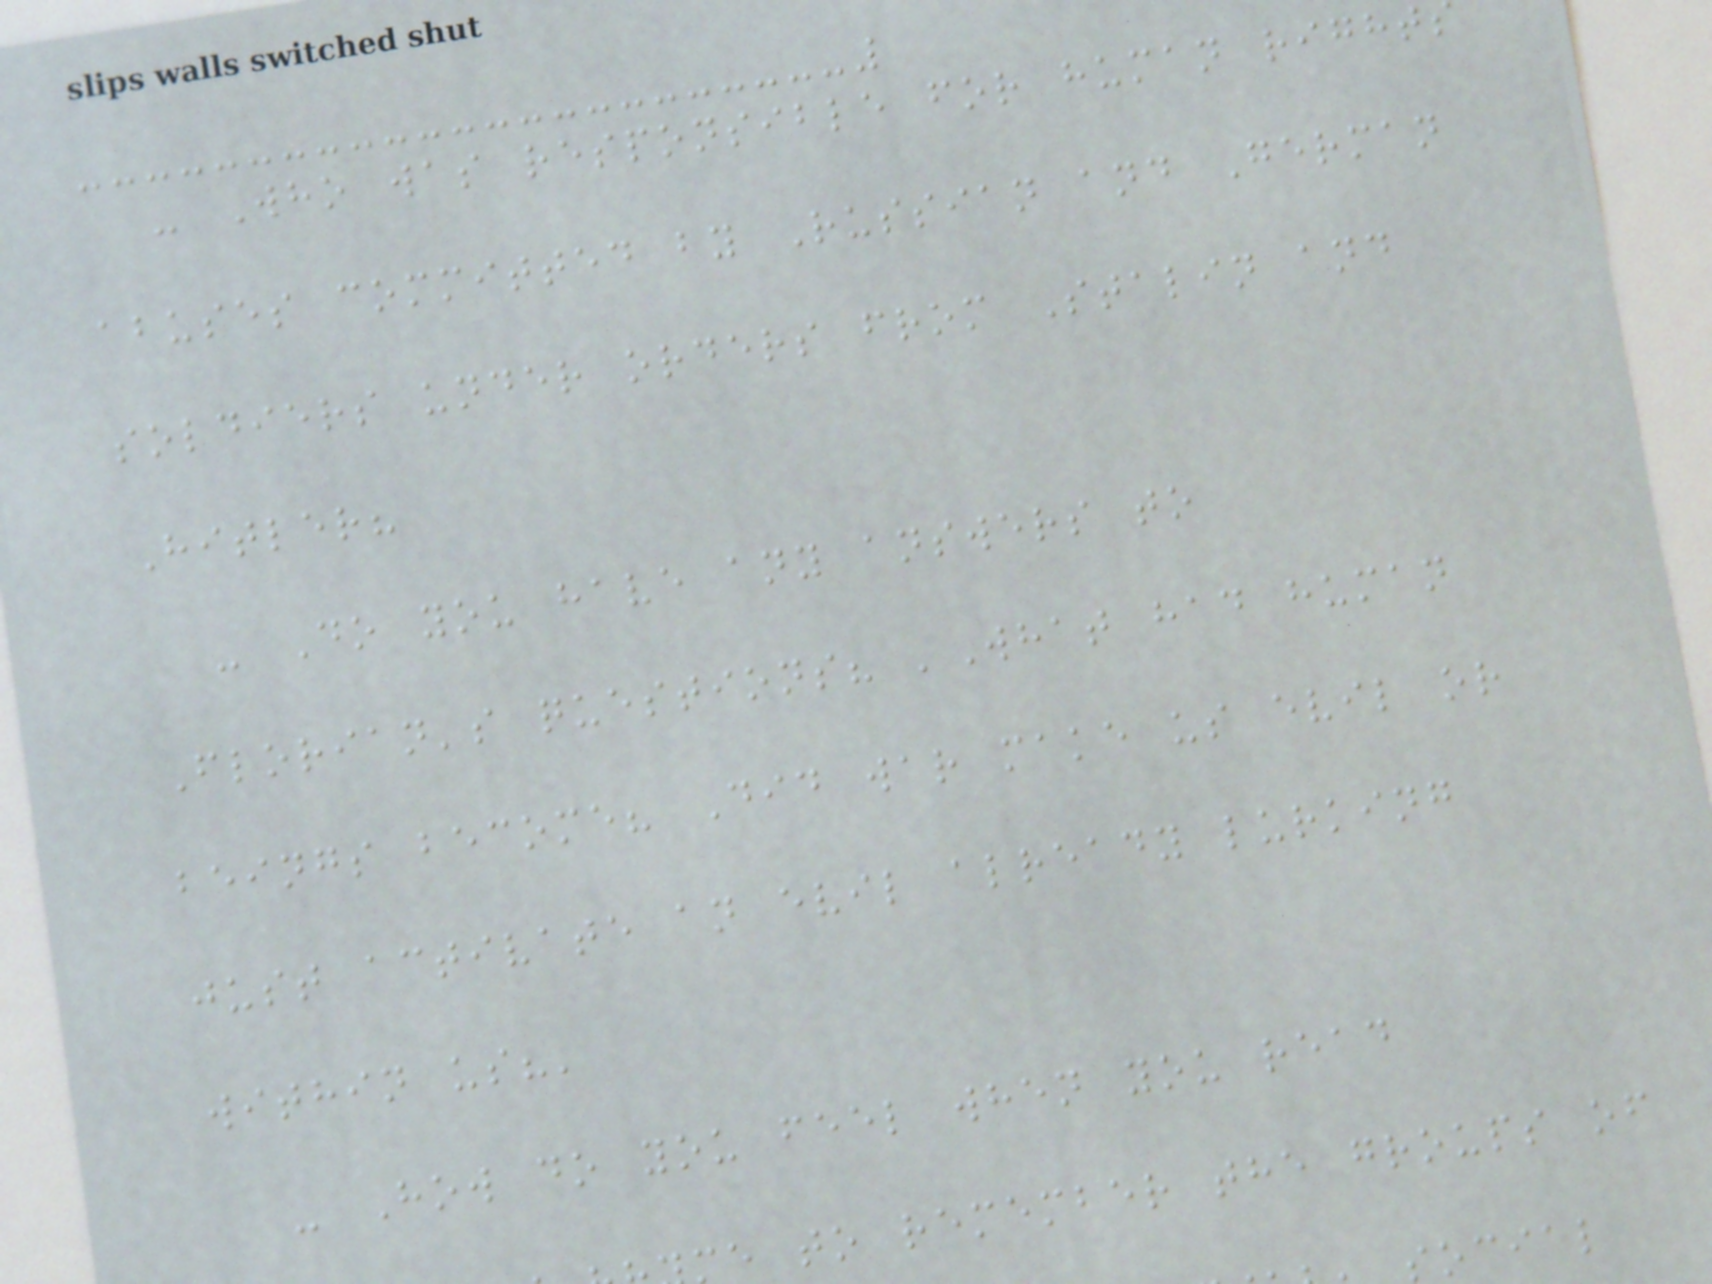- Who was responsible for human right
abuses committed by Russian and German
soldiers under orders from Stalin and
Hitler?
- Do you have any answers to
Florian's questions? 'What had human
beings become? Did war make us evil or
just activate an evil already lurking
within us?'
- How do you feel when you read
e to remember the groups of
